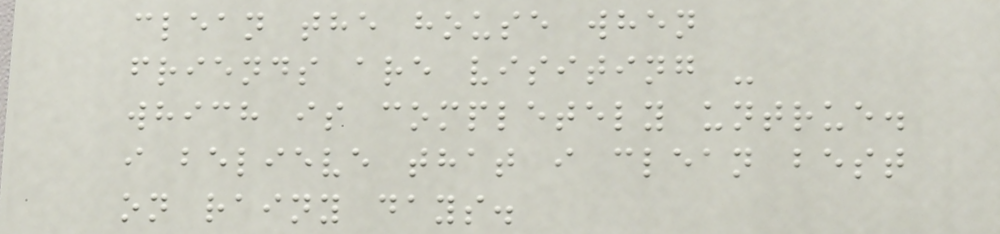clean the house when
friends are visiting -
which is completely untrue.
i believe that i clean best
on rainy days.
